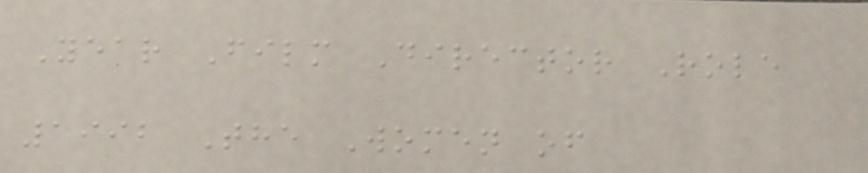Year Film Director Role
1992 The Women of
